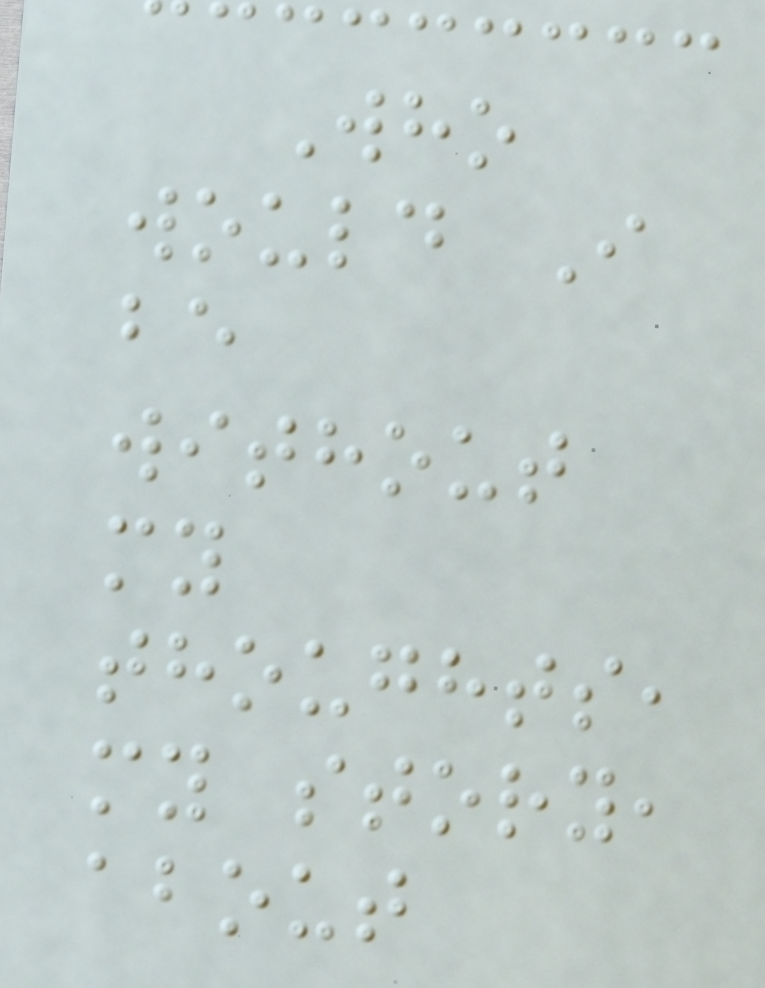Who
would I
be
without
my
thoughts,
my story,
about
